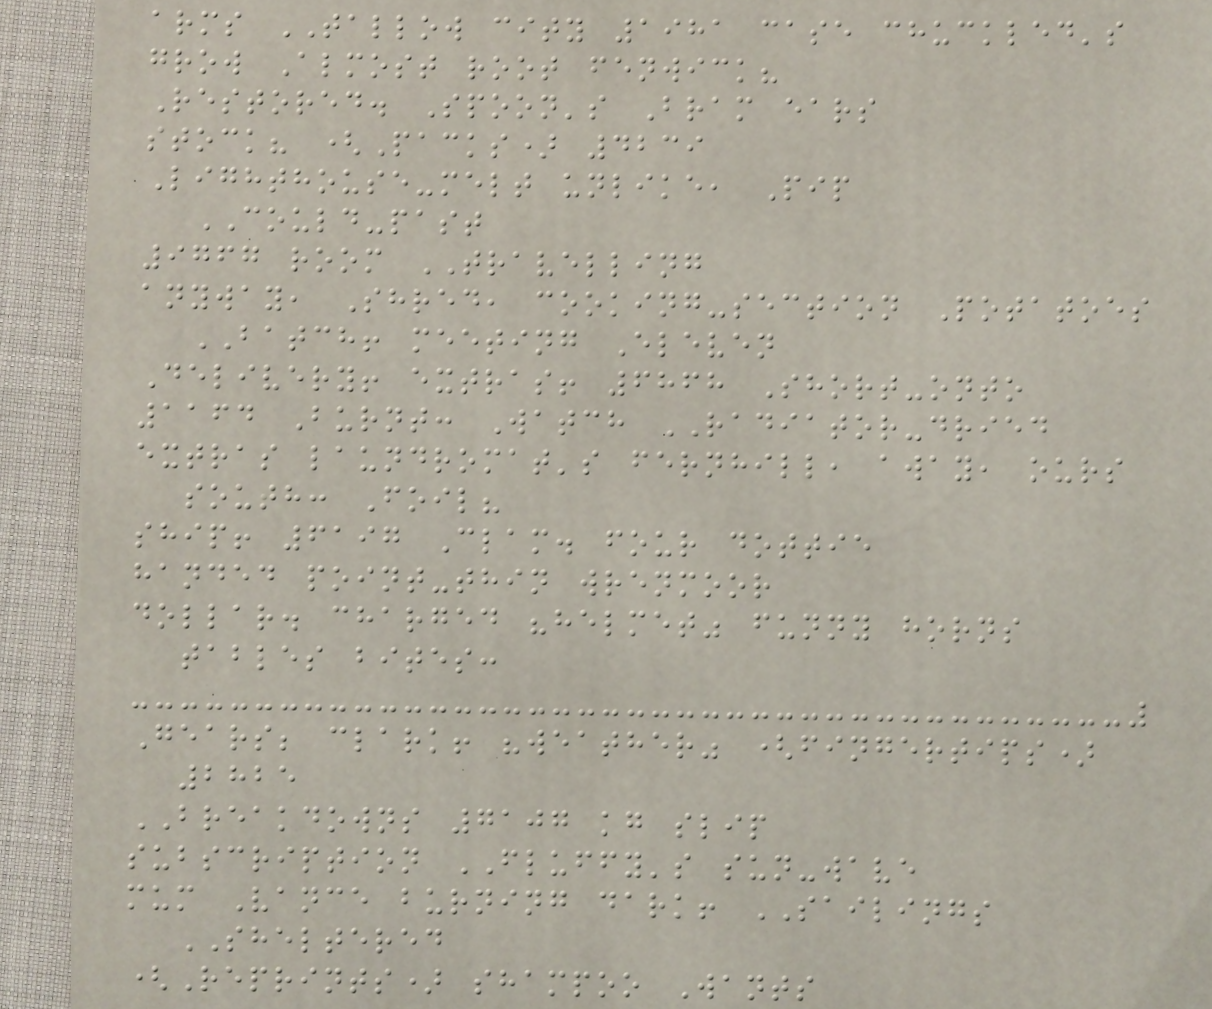arms TALLOW city 1981 case chuckled's
grow Almost root fenwick?
Restored. Spoon's Bram ears
stock? (Packs) 4239
Lighthouse-melt unlike, Pip
COULD-past
9767 room TRAVELLING
anyway, Shred, cooking-section Potatoes
BATCH! meeting Eleven
Delivery! extras! 6868 Short-onto
1164 Burnt: Watch RADIATOR-dried
extras laundromat's fernhill, away, ours
south: Foil?
ship! 6197 Clam. four dottie
handed point-thin wrenmoor
dollar. charged "helmet" funny horns
tables bites:
Gears; clark! "weather" (fingertips)
2825
BREAKDOWNS 7107 kg slip
subscription FLUFFY's sun-wave
mum Vance burning dark! SAILINGS
SHELTERED
(Reprints) shampoo Wants
